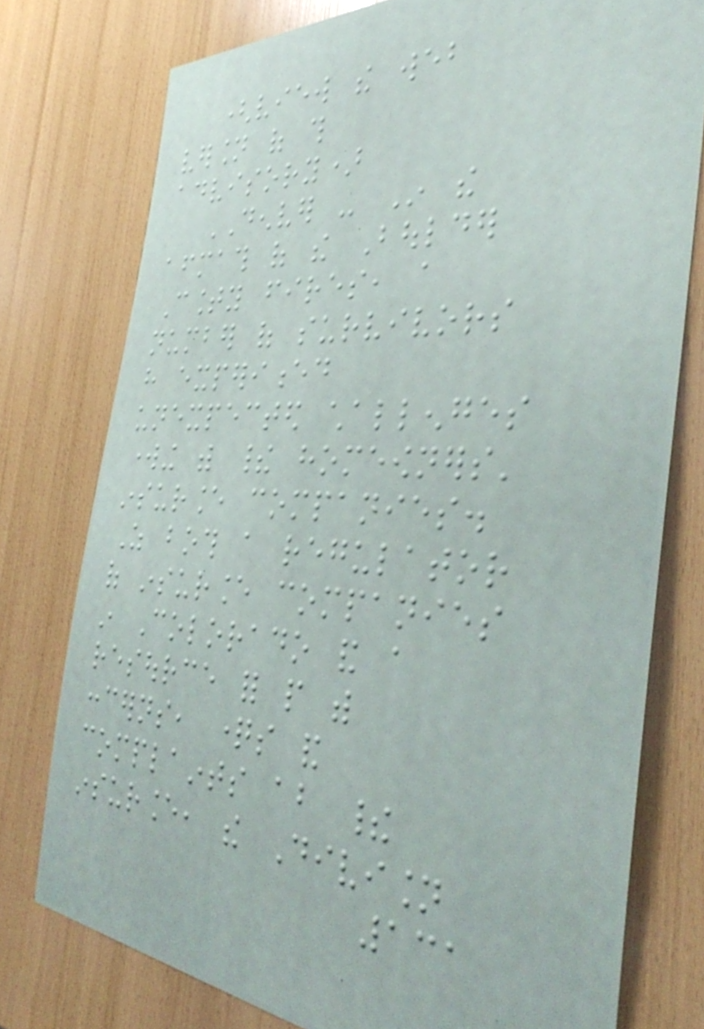(view the web
version of this
advisory)
DENVER - In the
aftermath of the Boulder
County fires, a
number of survivors
have experienced
unexpected challenges
working with their homeowners'
insurance companies.
As both a regulator
of insurance companies
in Colorado and a
resource for people with
concerns, questions and
complaints about their
insurance, the Division
131
